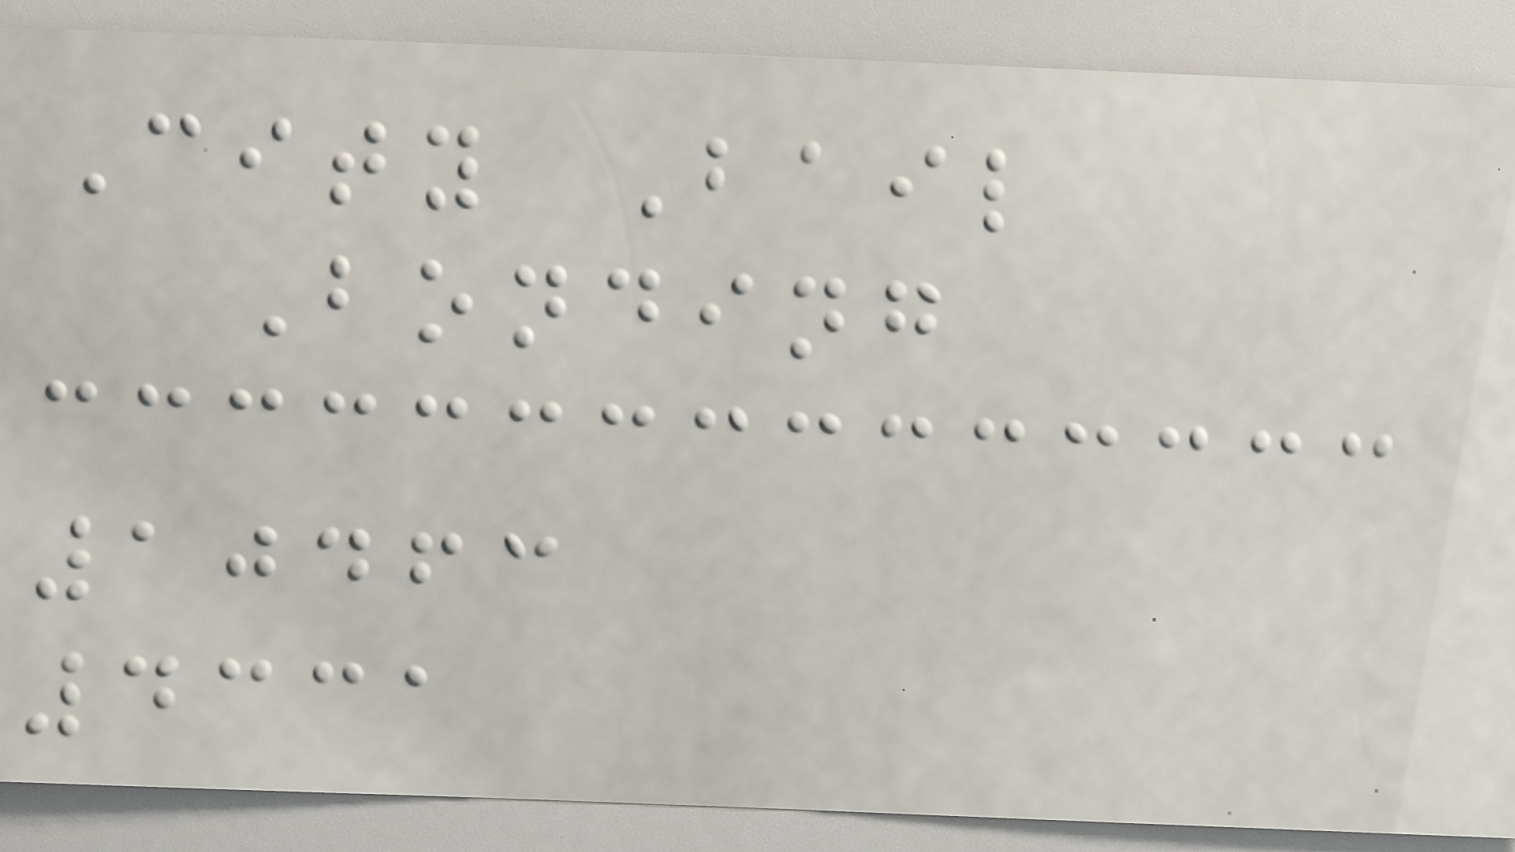City Bail
Bonding
10463
4331
